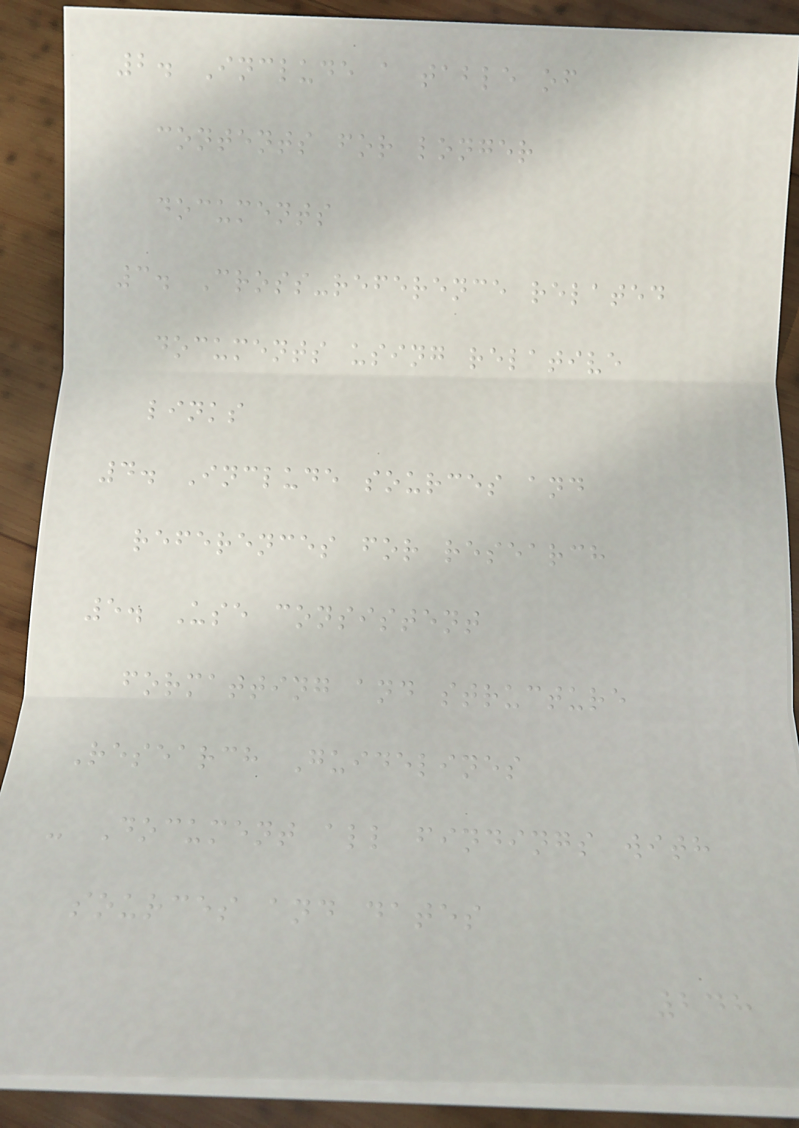2. Include a table of
contents for longer
documents
3. Cross-reference related
documents using relative
links
4. Include sources and
references for research
5. Use consistent
formatting and structure
Research Guidelines
- Document all findings with
sources and dates
248
